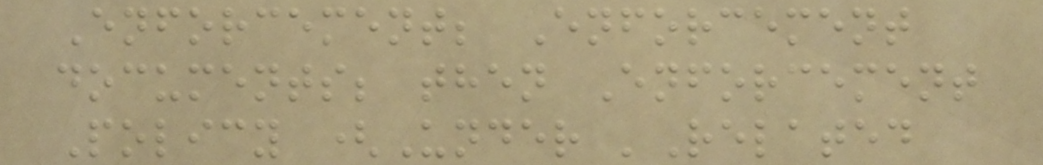Enforcement; Enforcement
documents; then Enforcement
Policy (Under 'Related
